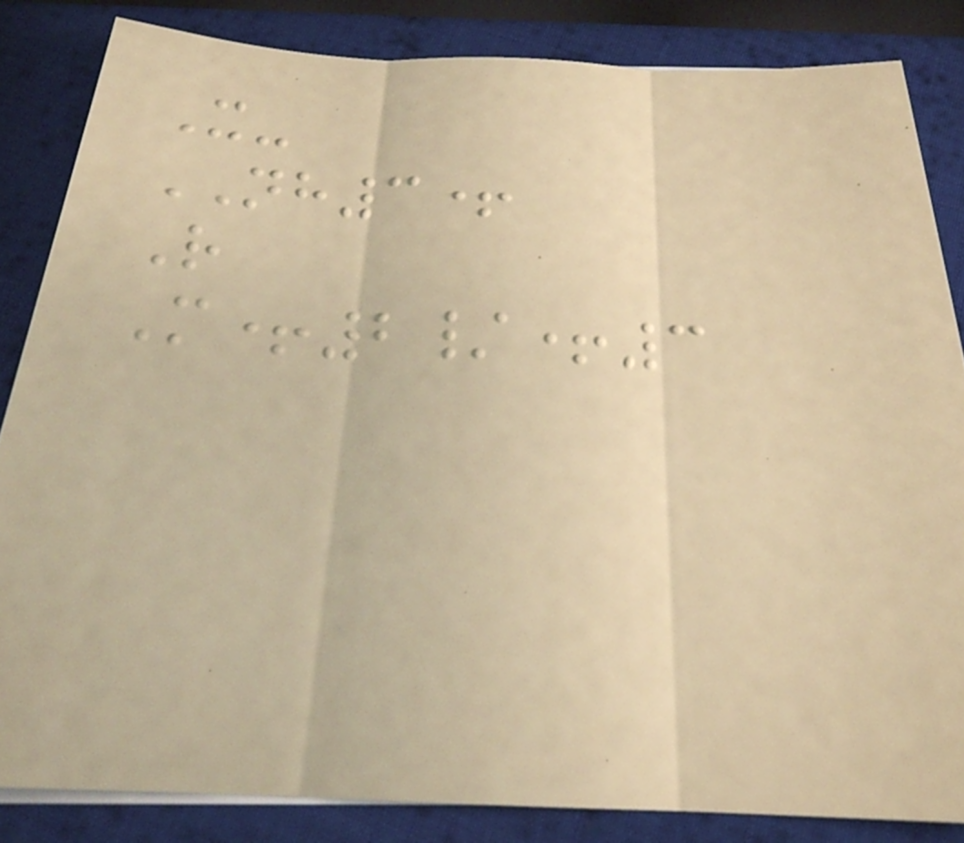X-
NH3+
R
M+2/+3
